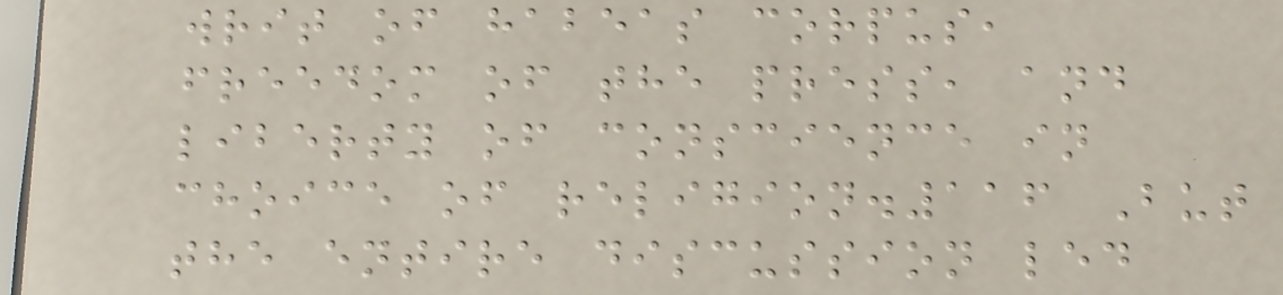writ of habeas corpus,
freedom of the press, and
liberty of conscience in
choice of religion.116 But
the entire discussion led
